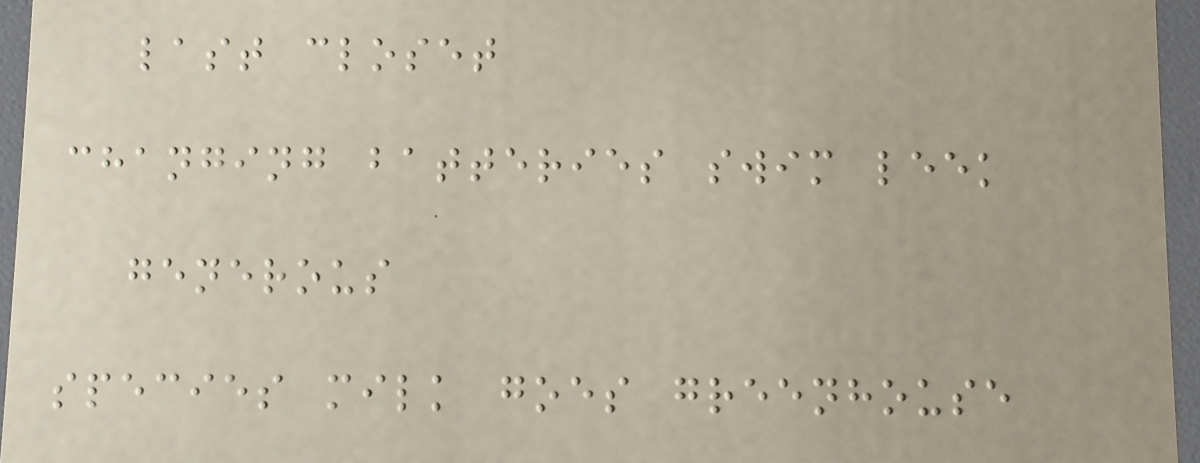last closet
changing batteries swim leek
generous
species milk goes greenhouse
